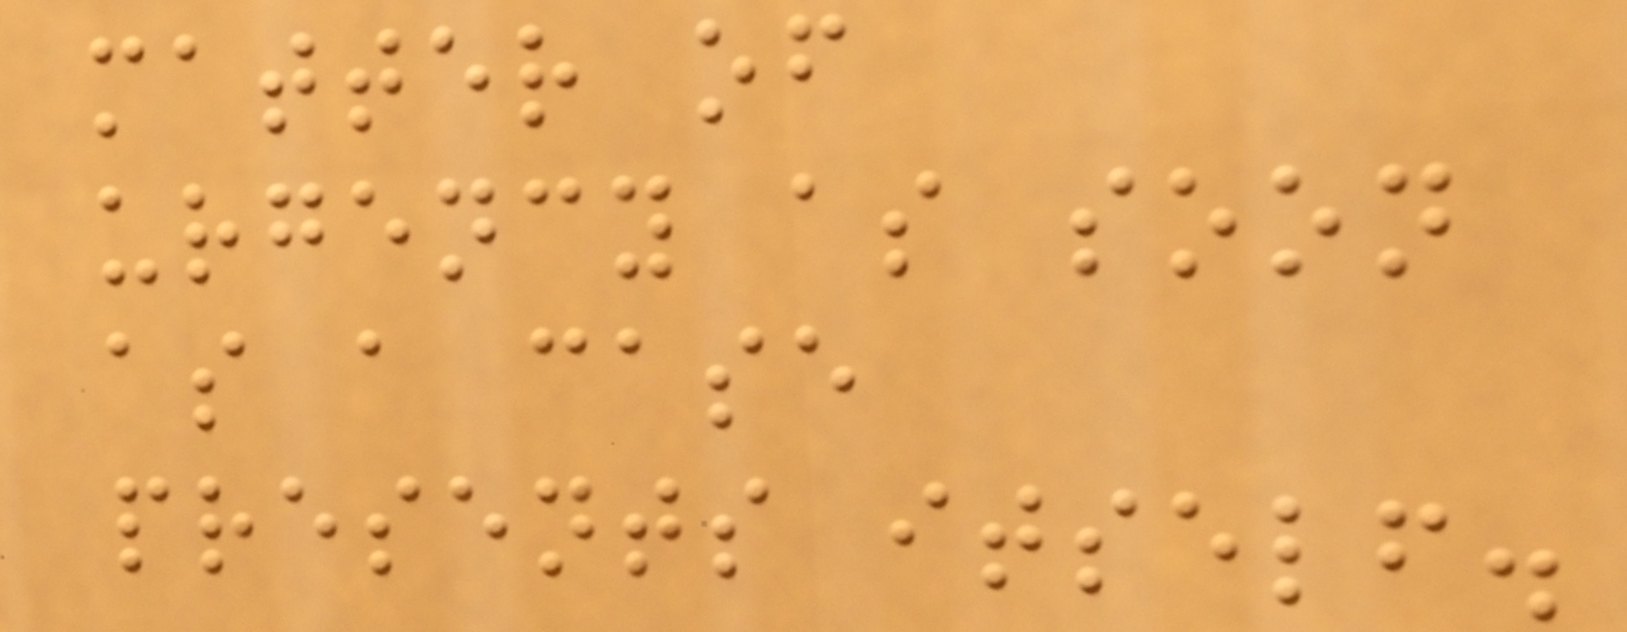matter of
urgency as soon
as a case
presents itself.
